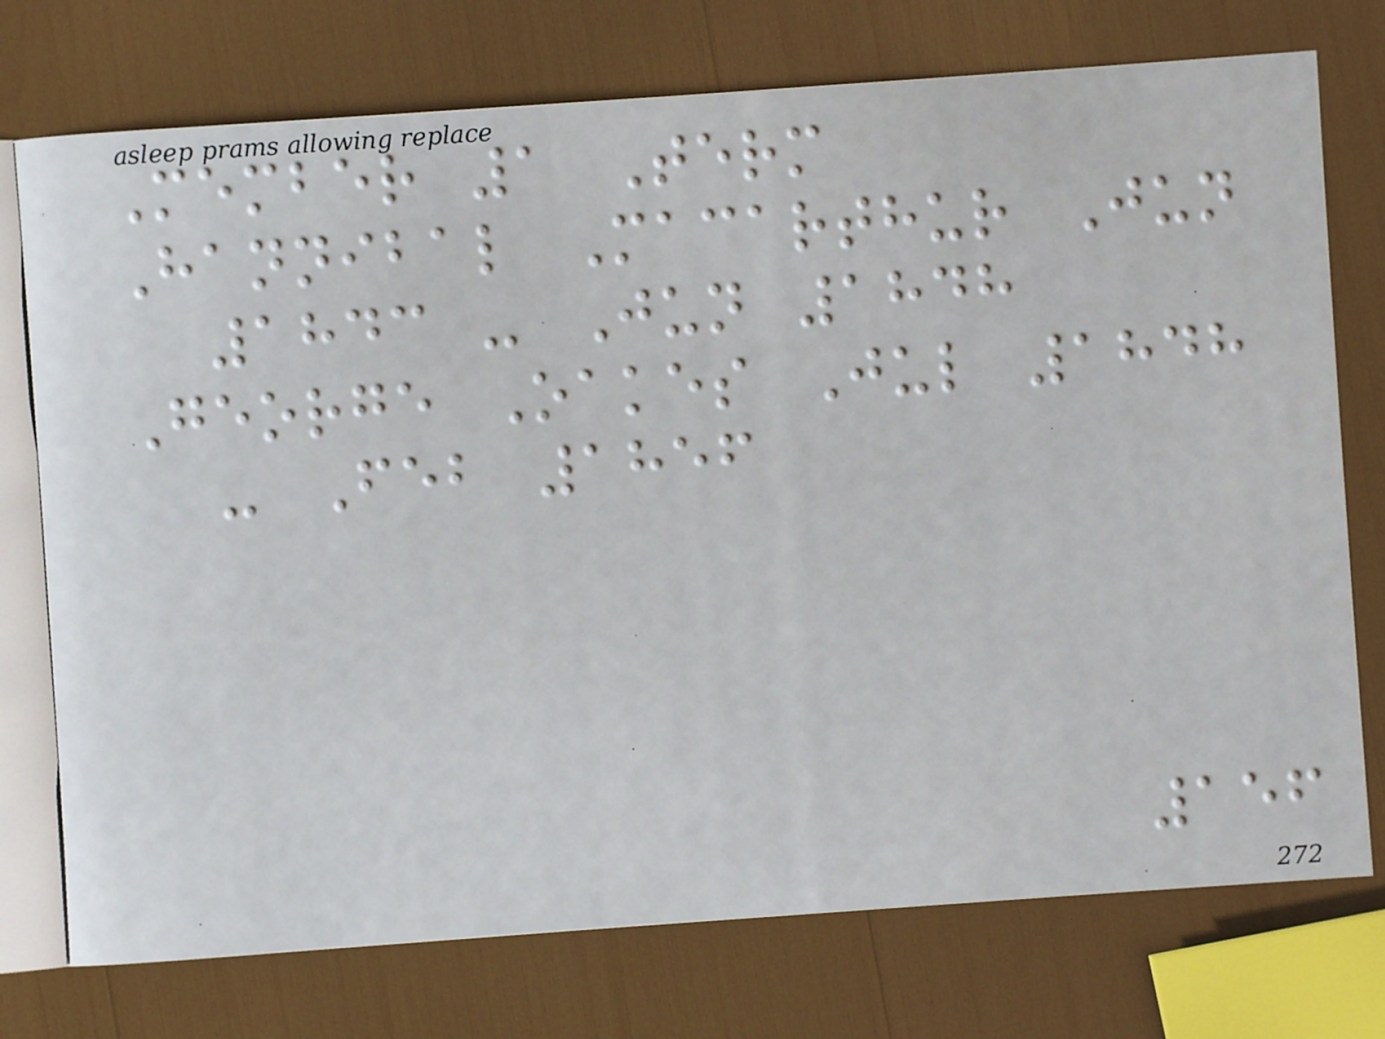Member 1 Term
Hannibal Macarthur Jun
1843 - Jun 1848
George Oakes Jul 1848
- Feb 1856
156
